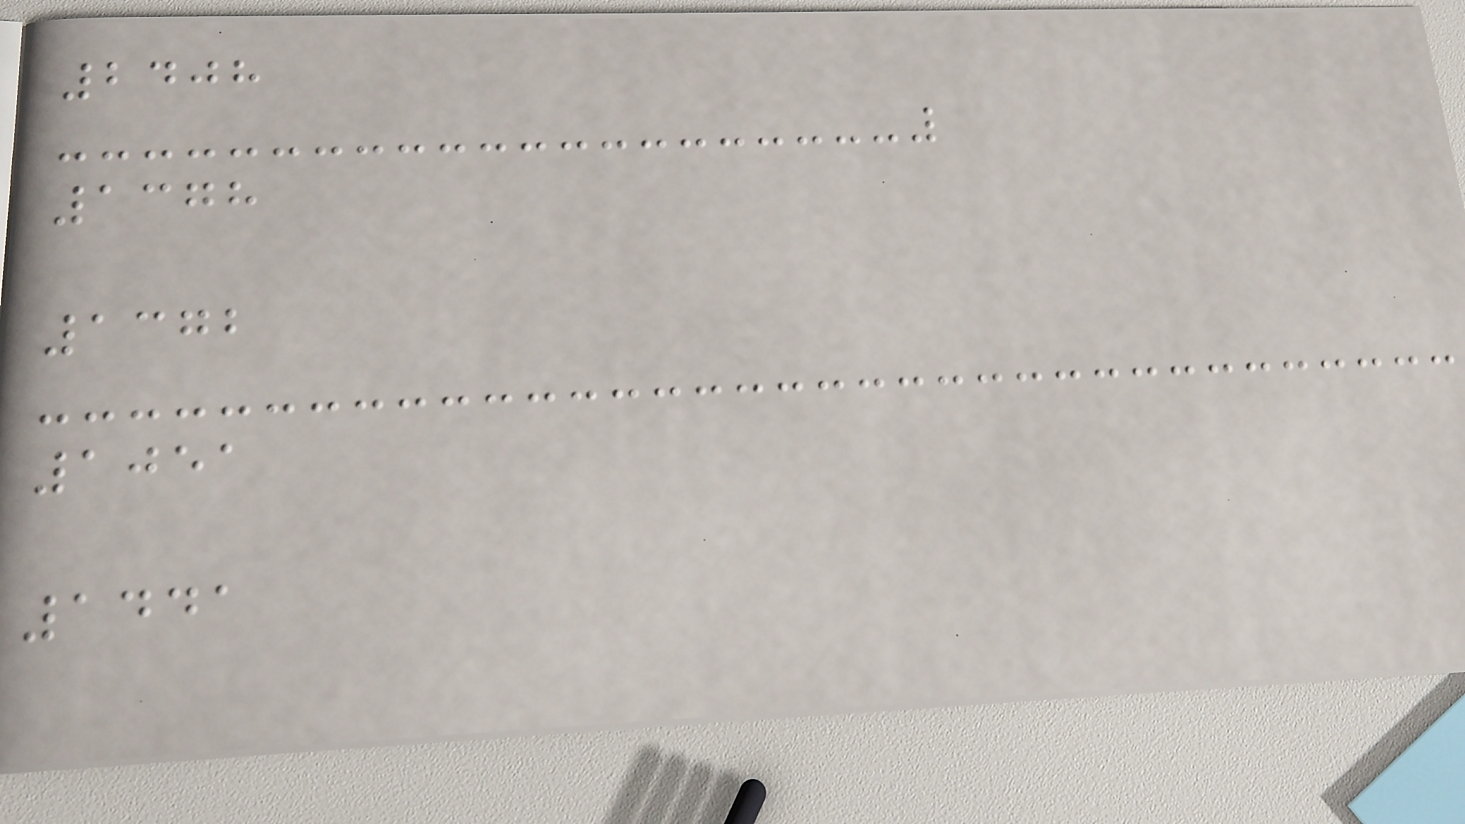2408
1378
1372
1051
1441
